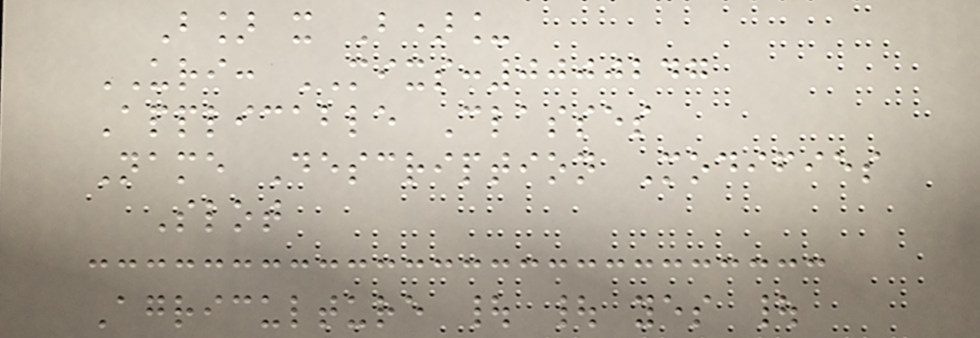B] x B)_
URI: MIXS:0000247
Applicable Classes
Name Description Modifies
Slot
Agriculture | | yes |
